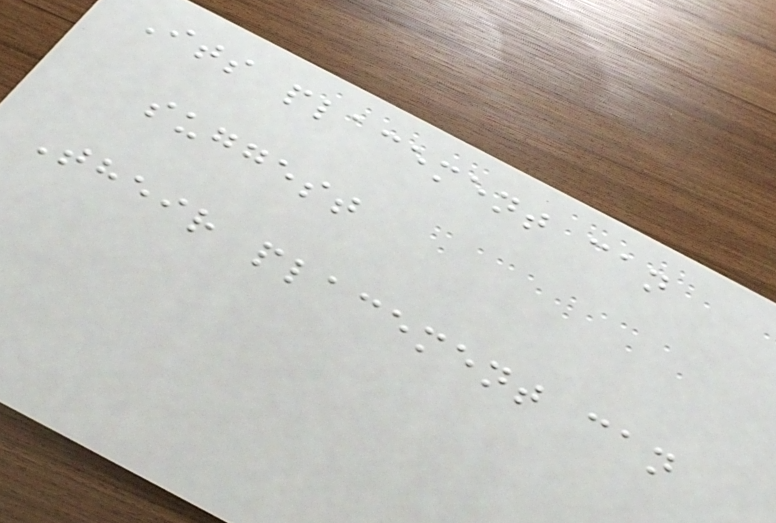Its placement can
suggest
Their placement can
